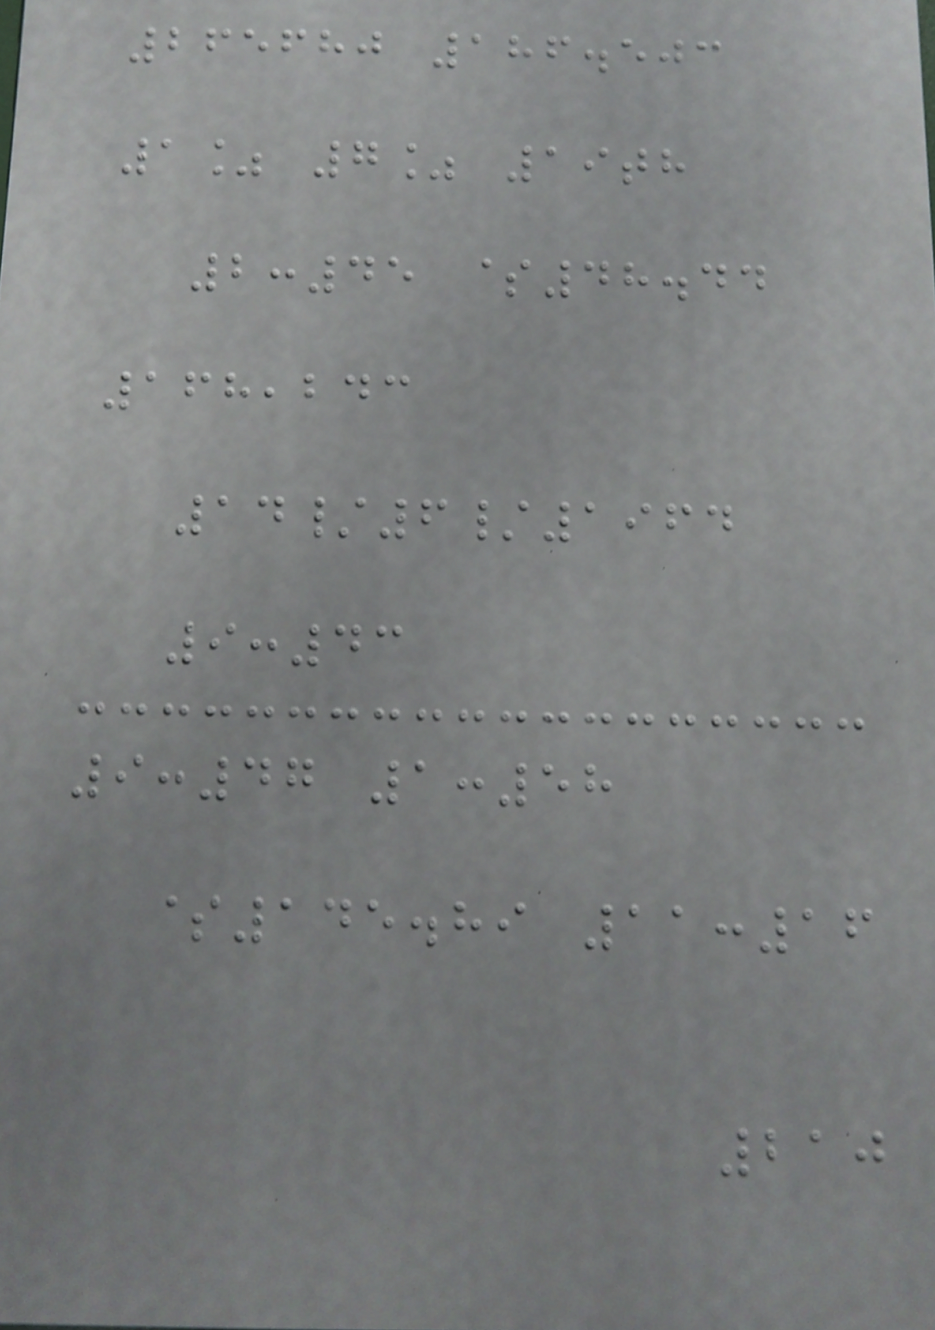265680 186.503
1% 7% 19th
2:45 $48.44
168,243
14/6/1964
9:43
9:47 1:58
$145.89 11:16
210
